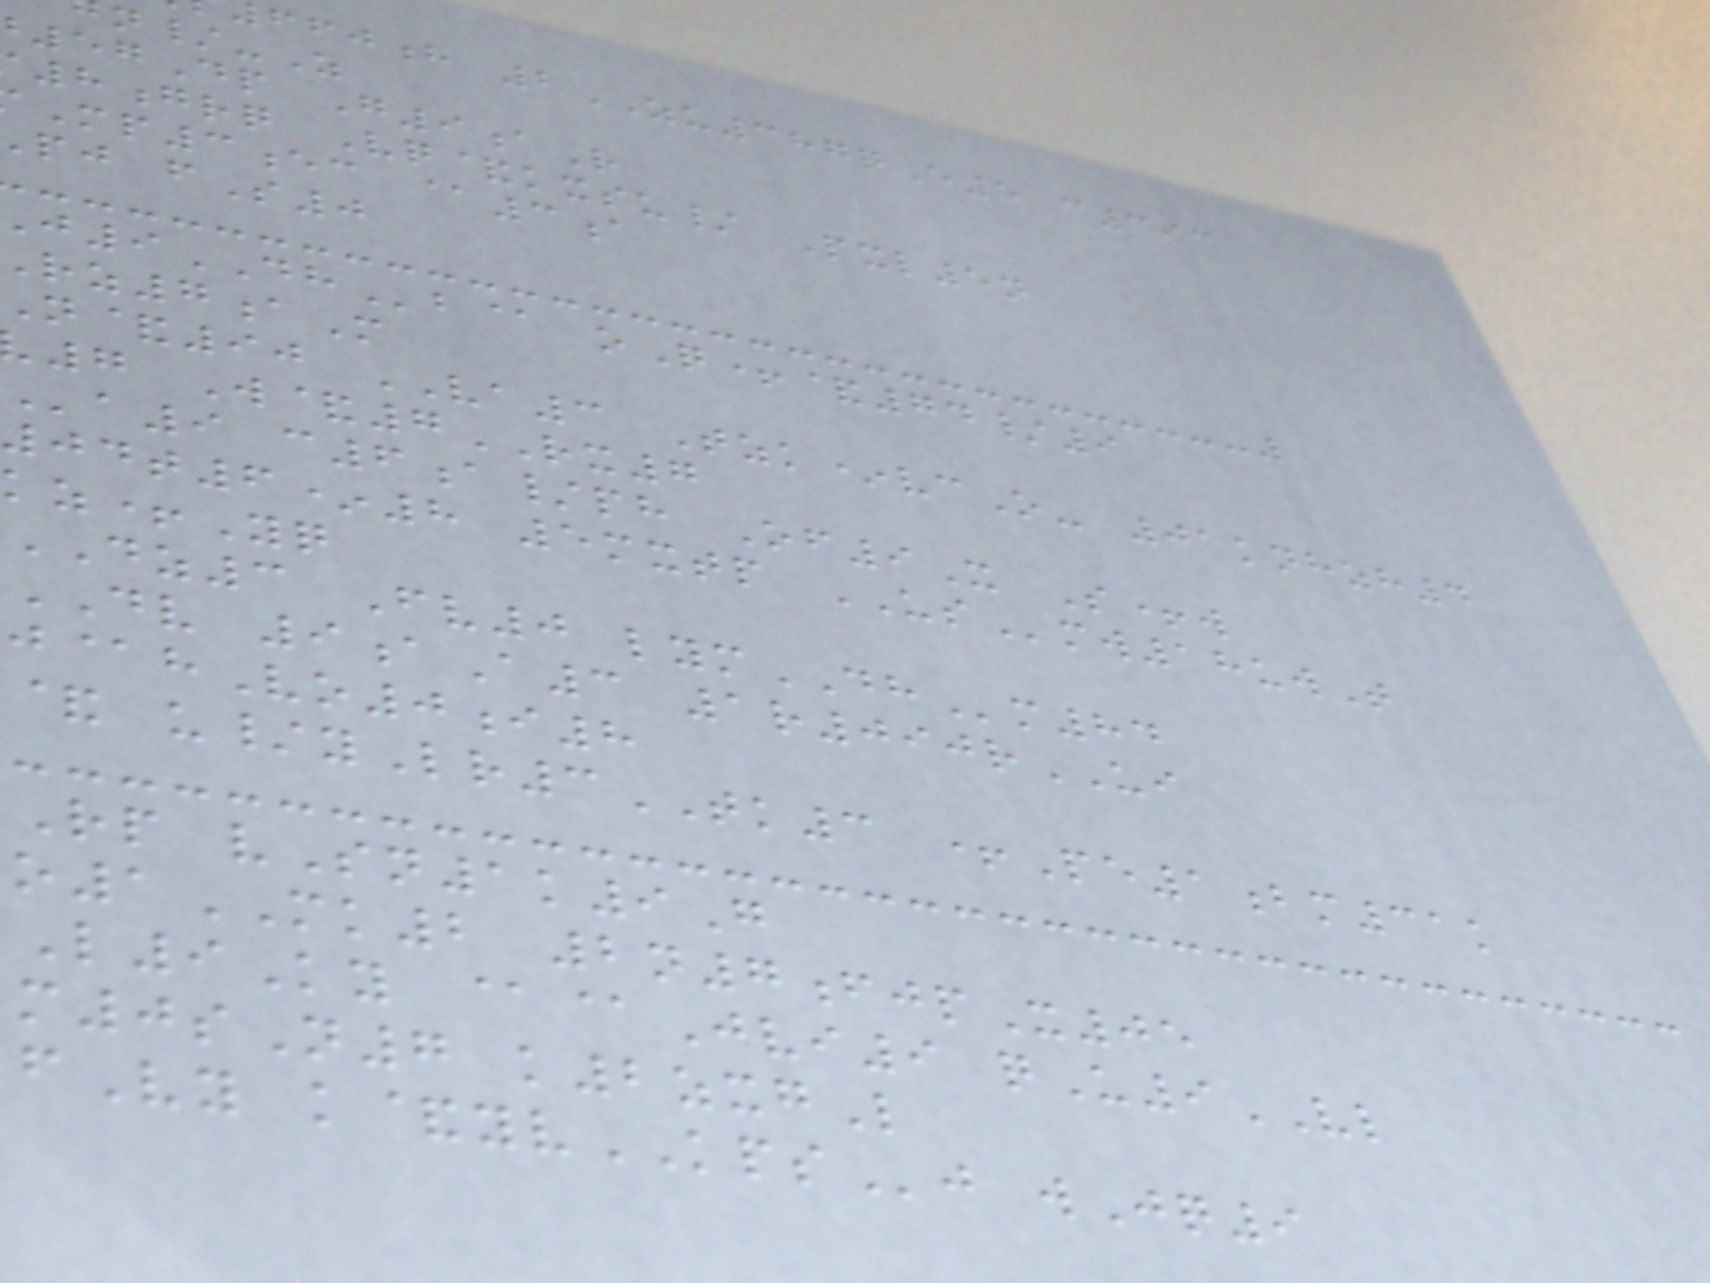h 2ZU387qE5 c393
n/-Z
57Dp G9aR
8grq Vq&kxsu/ Pxl5n
Mp3ec @3a
pj fS0
9DHb@ oQ+&74/9
z7aM
n&90 VA3 Tzk*vcO- 01knhzh4
7 W&7RX7
a9 c6a/ph Of9X S+w
04t6*8 5mxtp USmw18uwT
+Yq
DZ3 Fv0 lymDHm84
DV 9aA3 1r090rUI
@hVo0i8
& u/yLr3TK3 +Pe1bm31k
rp vSn1k9G
o1MK2 2n7fjpX05
L9Ky @@Jvi9 qU9VL
0sN7 k2zxgL
Vy k&yvKPSj wJq9
